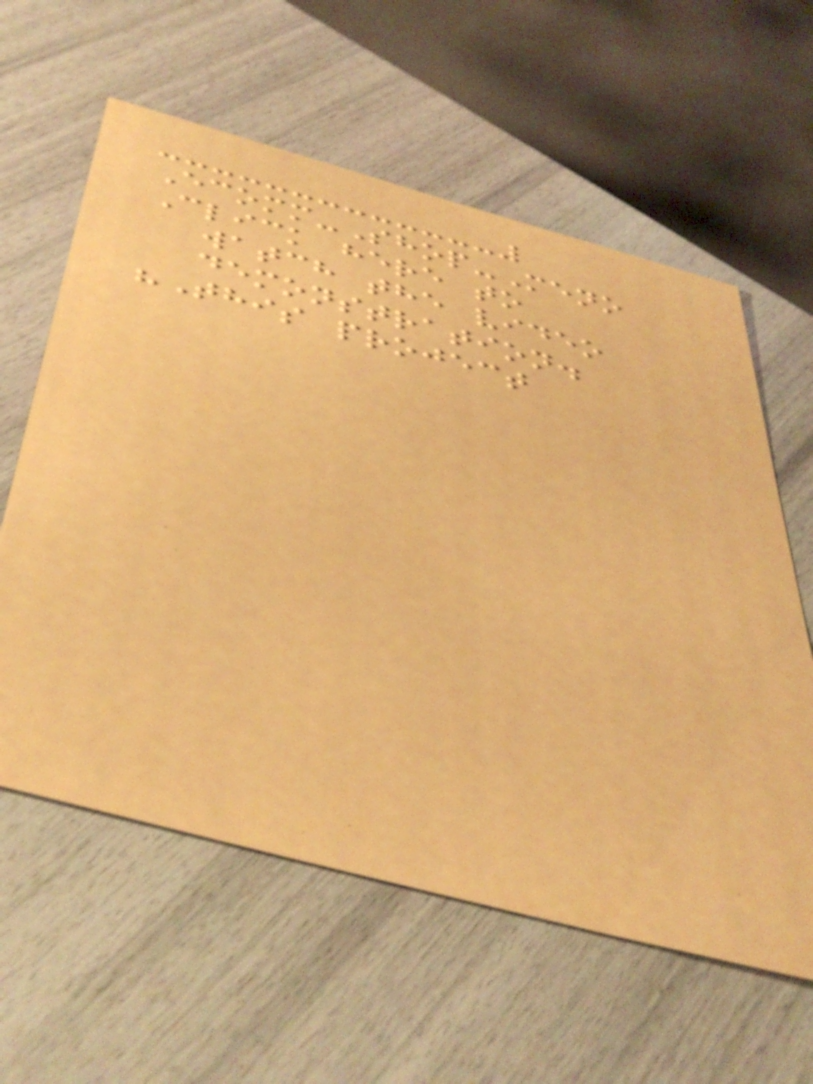Ecomm-Shop-Meno
Click here to
watch the video
demonstration.
"This project
